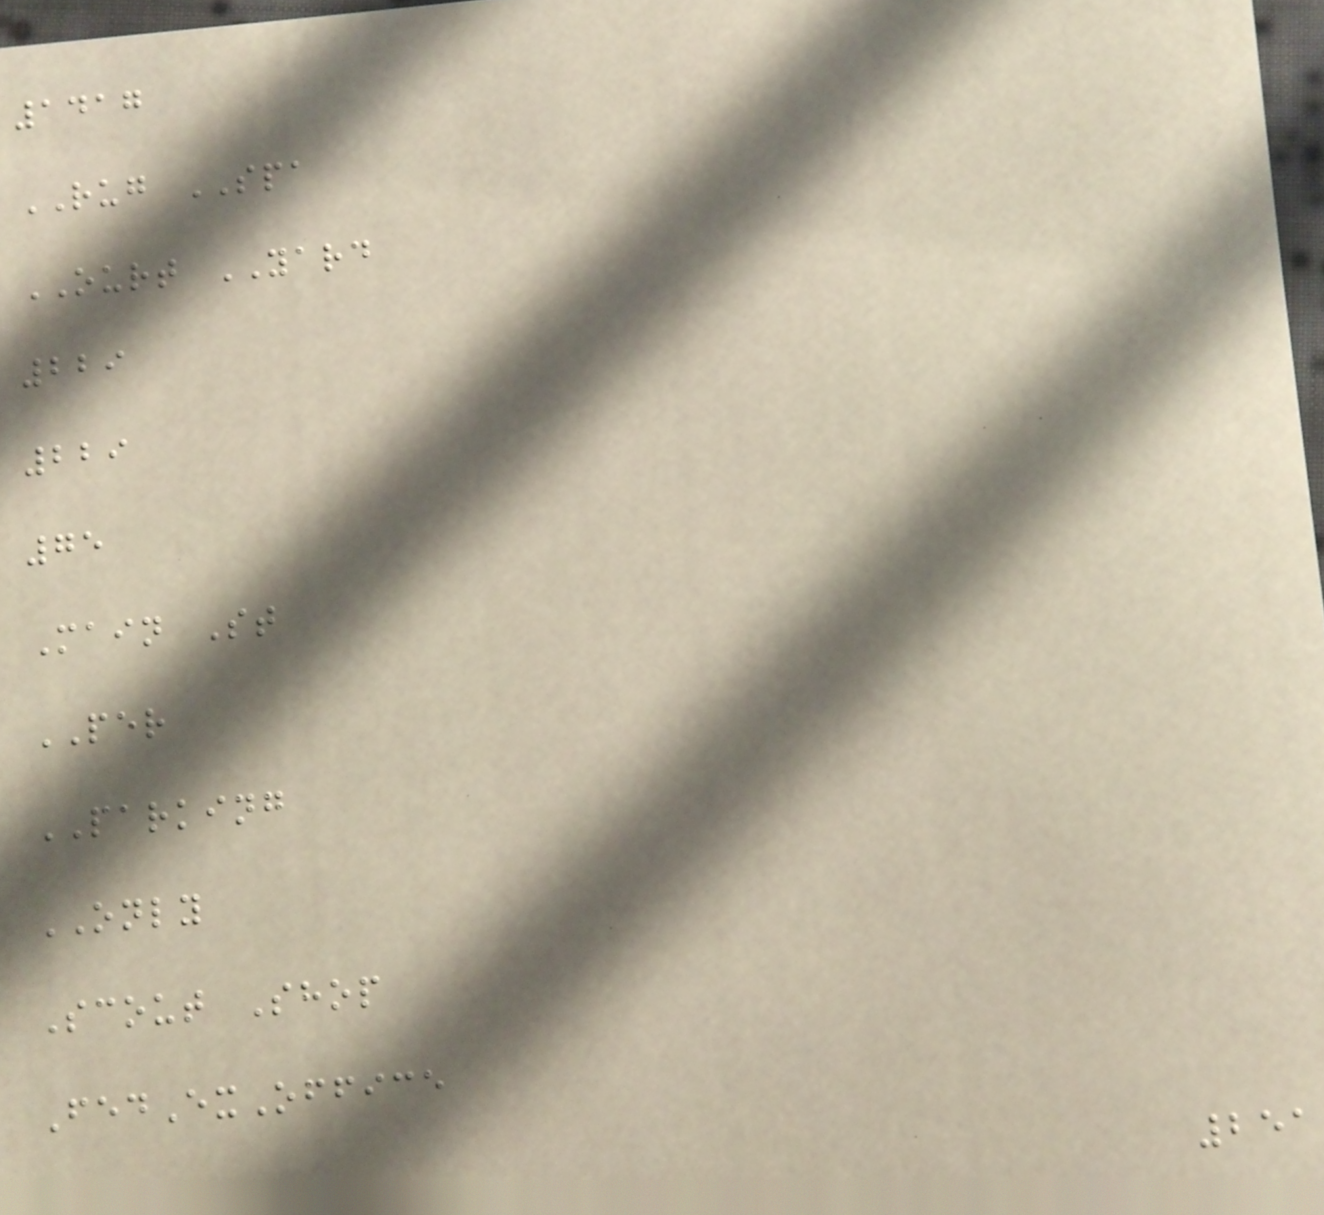1417
RUG SPA
OURT YARD
229
229
75
Main St
PER
PARKING
ONLY
Scout Shop
FedExOffice
251
